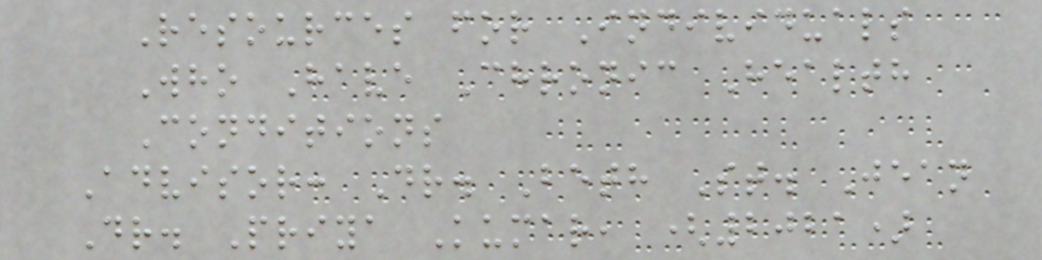Resources for Individuals
Who Have Chronic Health
Conditions
Advisor: Dr. Beth St. Jean
Dr. Priya Kumar, (2021)
